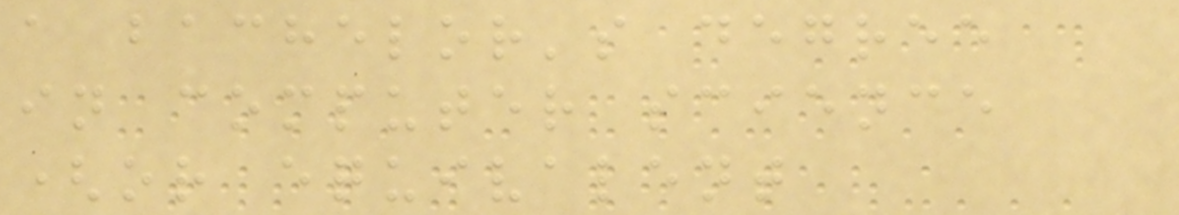a bachelor's degree
in computer science
(or equivalent
